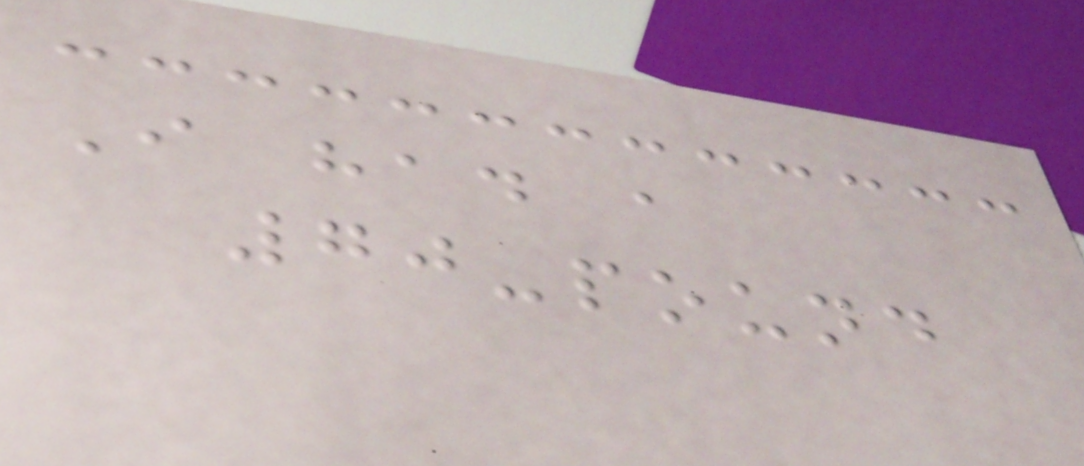I had a
70-pound
